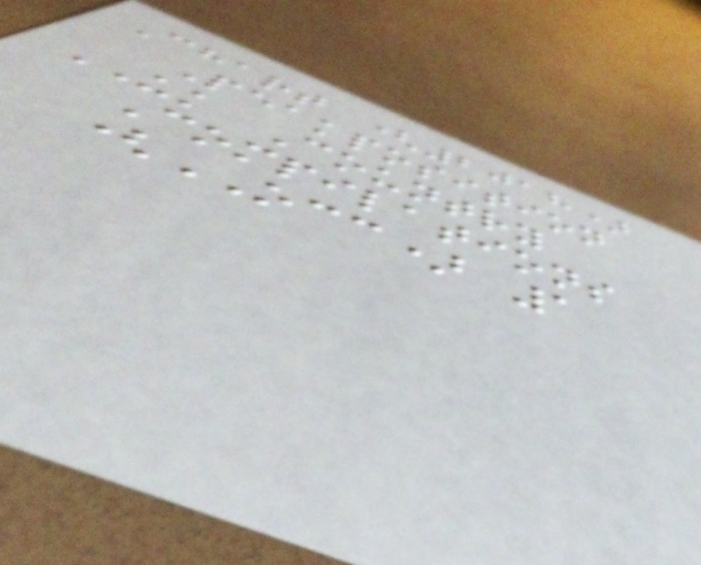Chart (2018)
Peakposition
UK Country
Compilations
(OCC) 1
